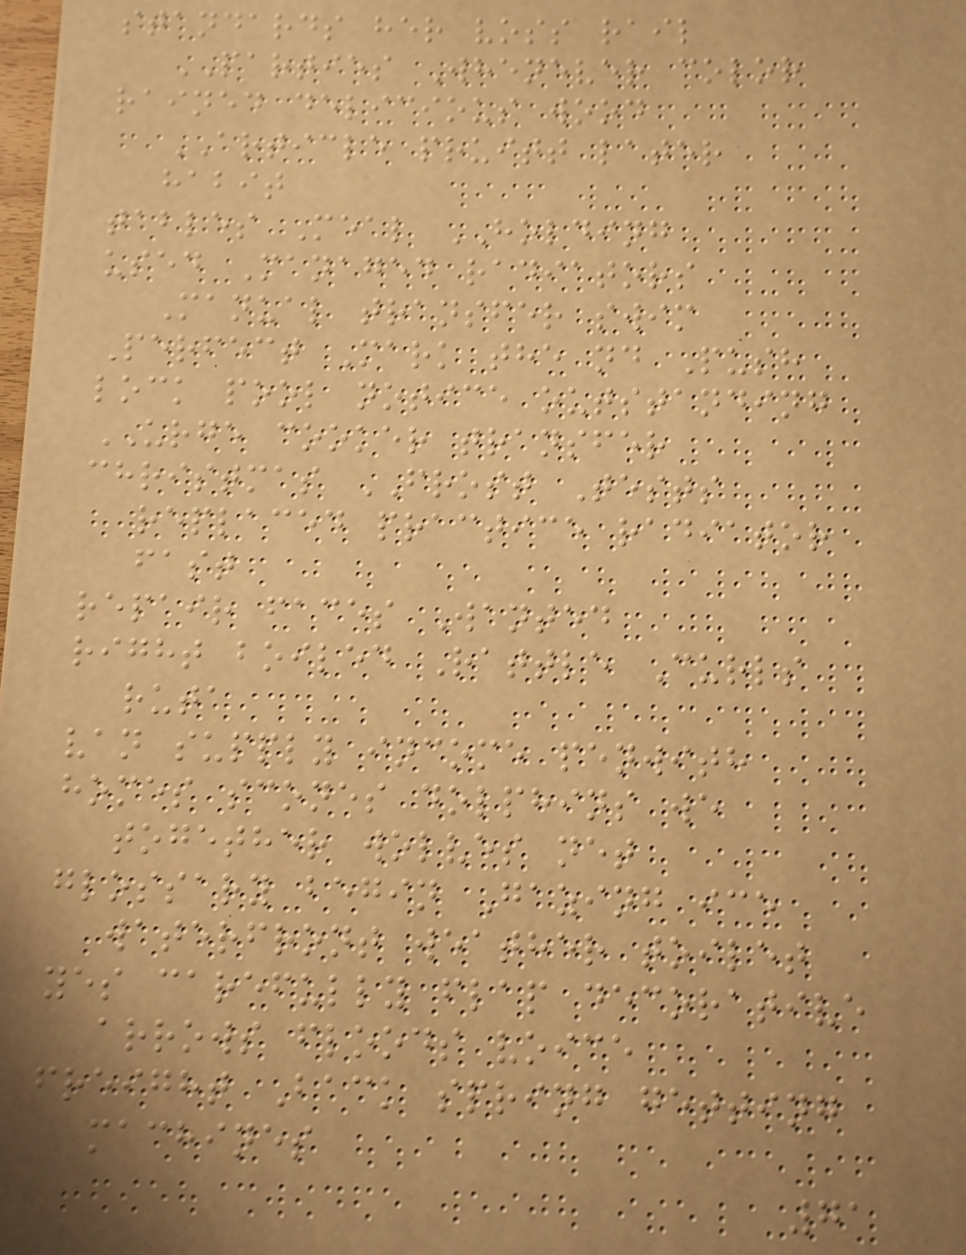standards her voss rail
PARTIES Whenever color
rained delicious wood
ARTICLE pruitt later
habit
tables Meal HOLDING
used Managed radiators
Manual transfer swim
Perfect Mark the nd Push
lock pool notice outstanding
URGE cooker transfer
christmas FROST Tests
replaced practice radiator
fast
repair faces Wanted
right boiled Rattle Curls
ruta
van supply income penwith
homes scones dolphins we
together wolves net
glossary begin Gazing ice
waterfront weather toilet
yes carefully flap decorative
arrows floods voice
freight Back spring getting
machines
71
